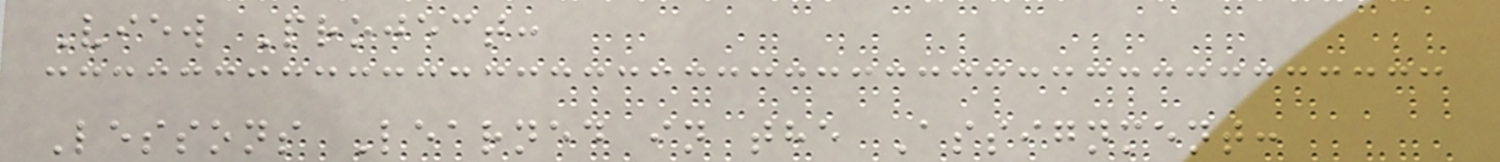View Project:
Lessons Learned in the Assignment:
